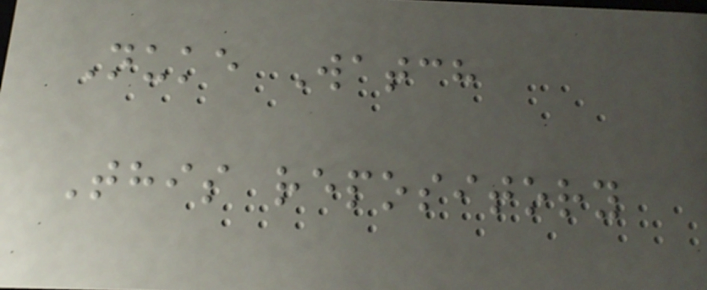Nuke Watch
This repository
